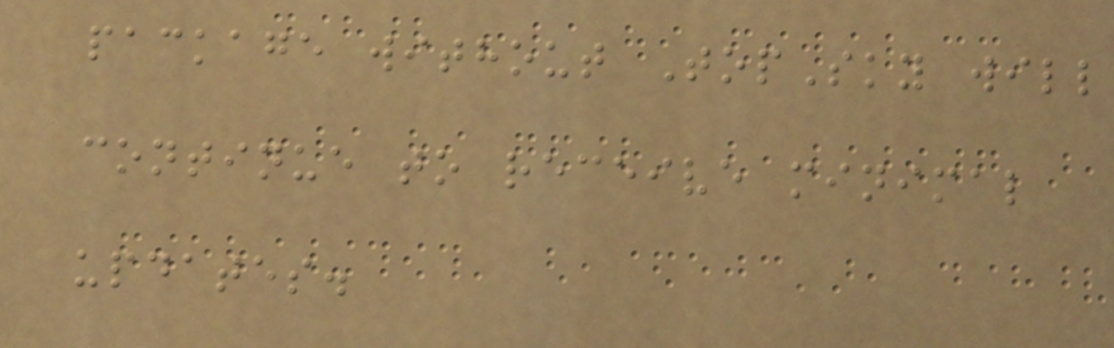package without TopSky will
continue to receive minimal
updates.
